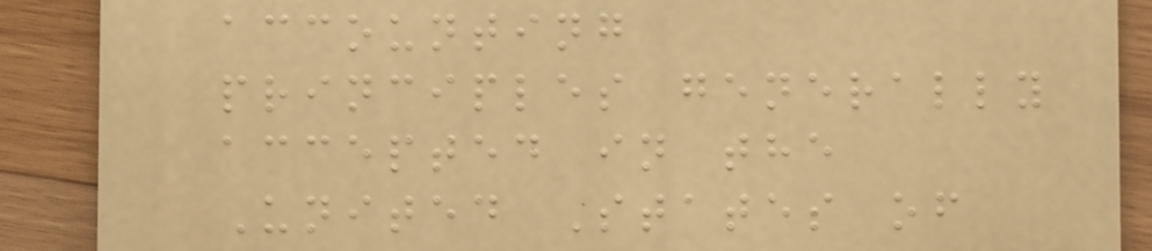accounting
principles generally
accepted in the
United States of
